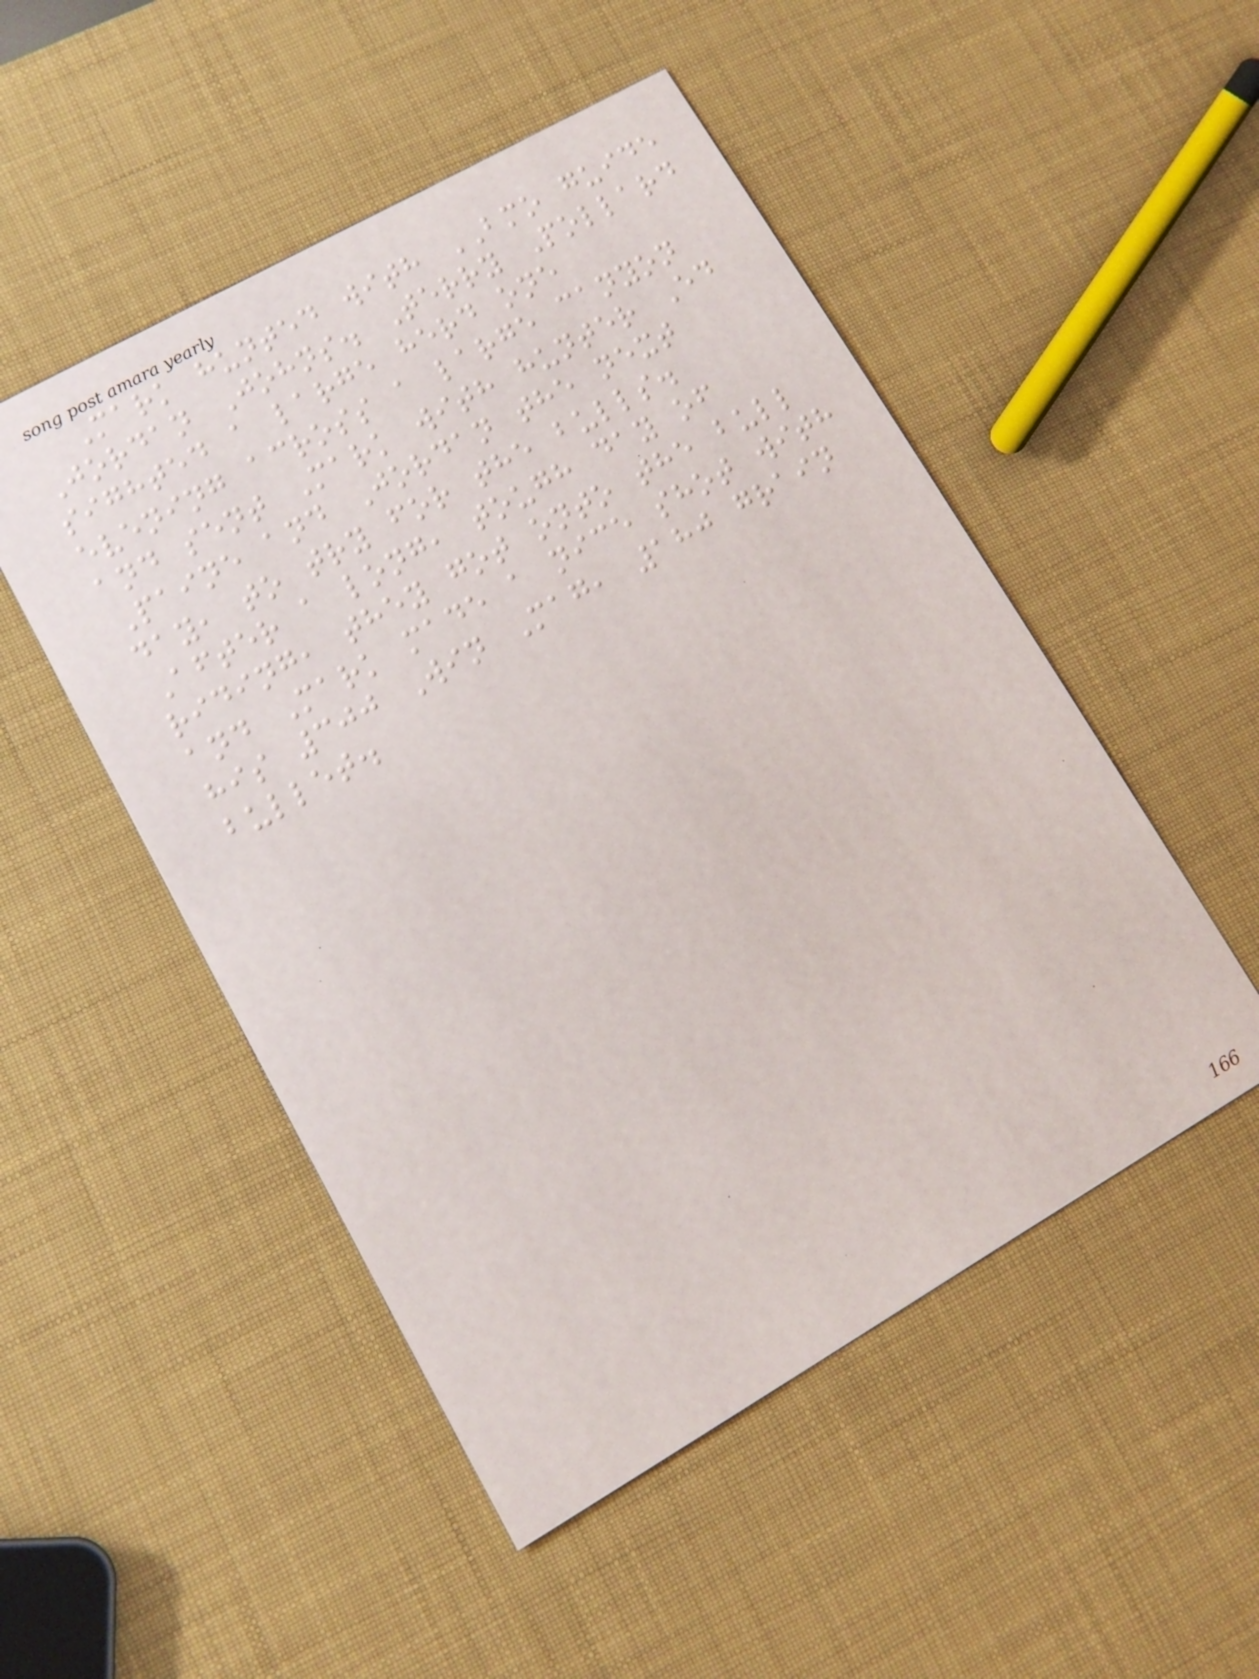Mark hunted with BMO guide
Jordan Johns. Terry Pollard
sighted a large herd one
evening across a large canyon
and sent Mark with hunter Ed
Paine and Jordan the next
day, to try for the bulls.
After a long, tough day of
riding, they got onto the bull
and Mark made a nice shot with
his 300 Win Mag, 180 grain
bullet.
